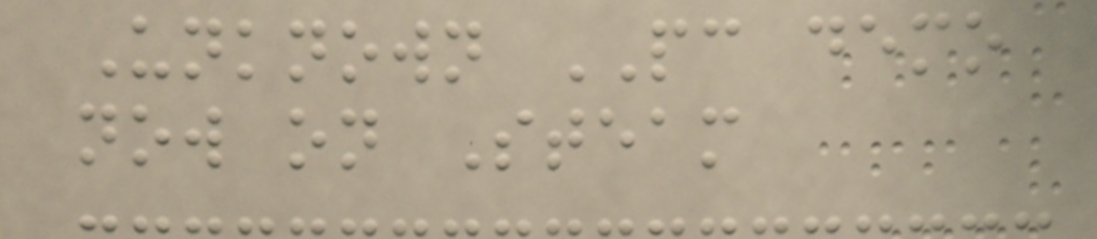Unknown PC demo
now on Steam
